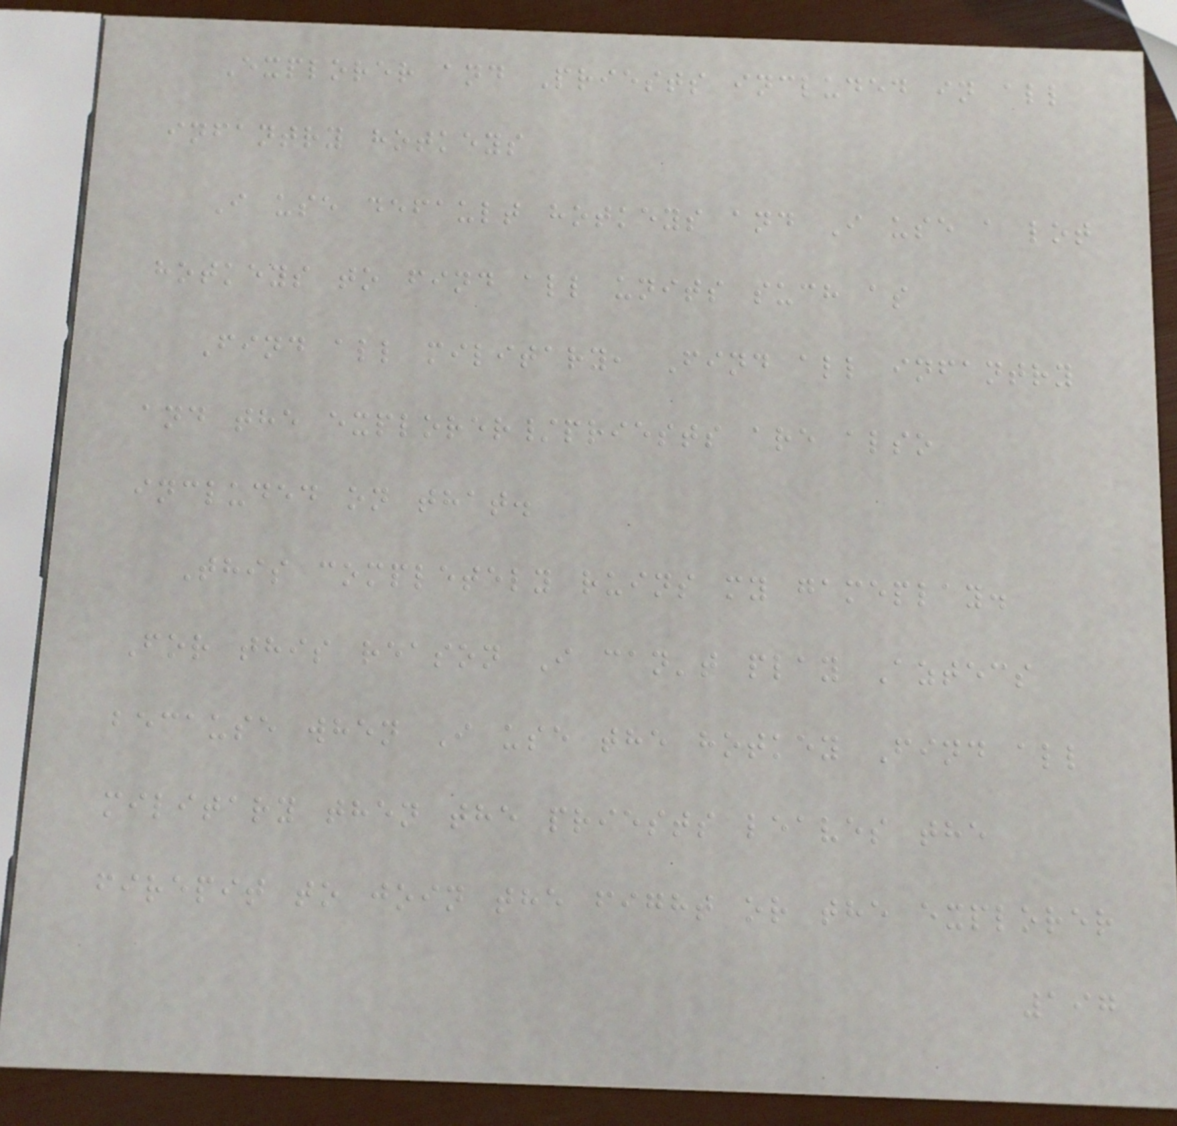Explorer and Priests included in all
infantry hotkeys
I use default hotkeys and I use a lot
hotkeys to find all units such as
Find all military, Find all infantry
and the explorer/priests are also
included on that.
This completely ruins my gameplay.
For this reason I can't play Aztecs
because when I use the hotkey Find all
military then the priests leaves the
firepit to join the fight or the explorer
197
